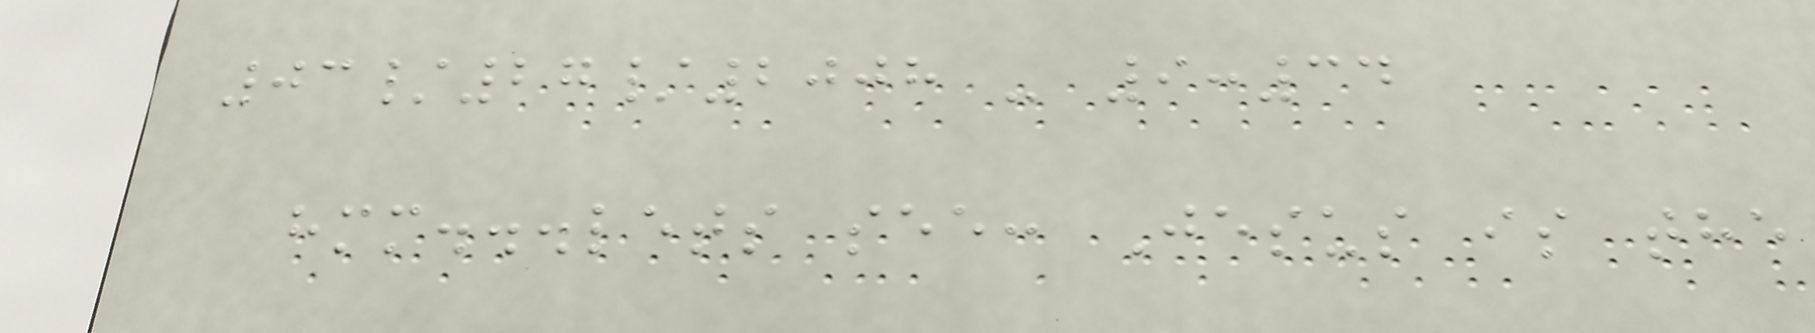03/27/2008 - 9:34
hmm...lets see: Jesus is the
